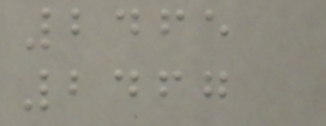2465
2467
